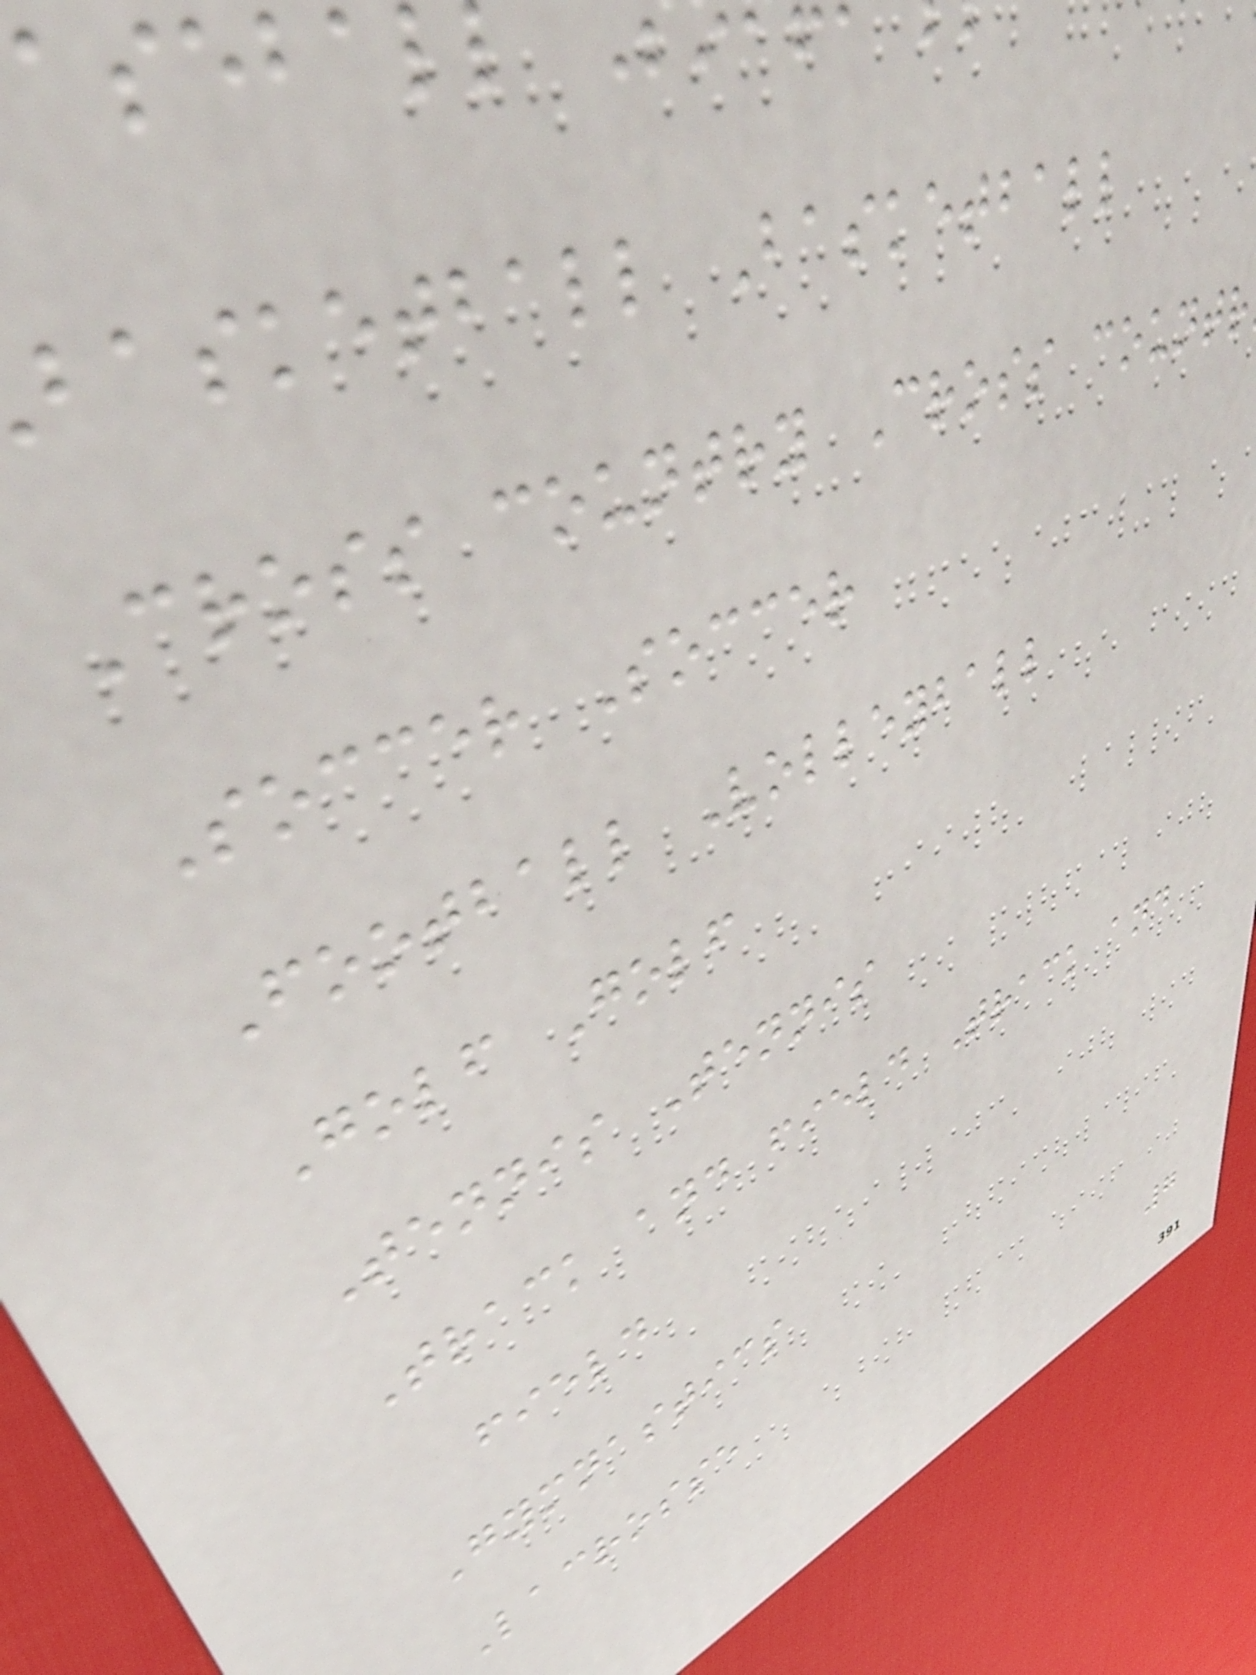basketball Basketball
Cross country Cross countr
Soccer Soccer
Football Volleyball
Golf Golf
Tennis Tennis
Track and field Track and
field
Gymnastics
Lacrosse
7
